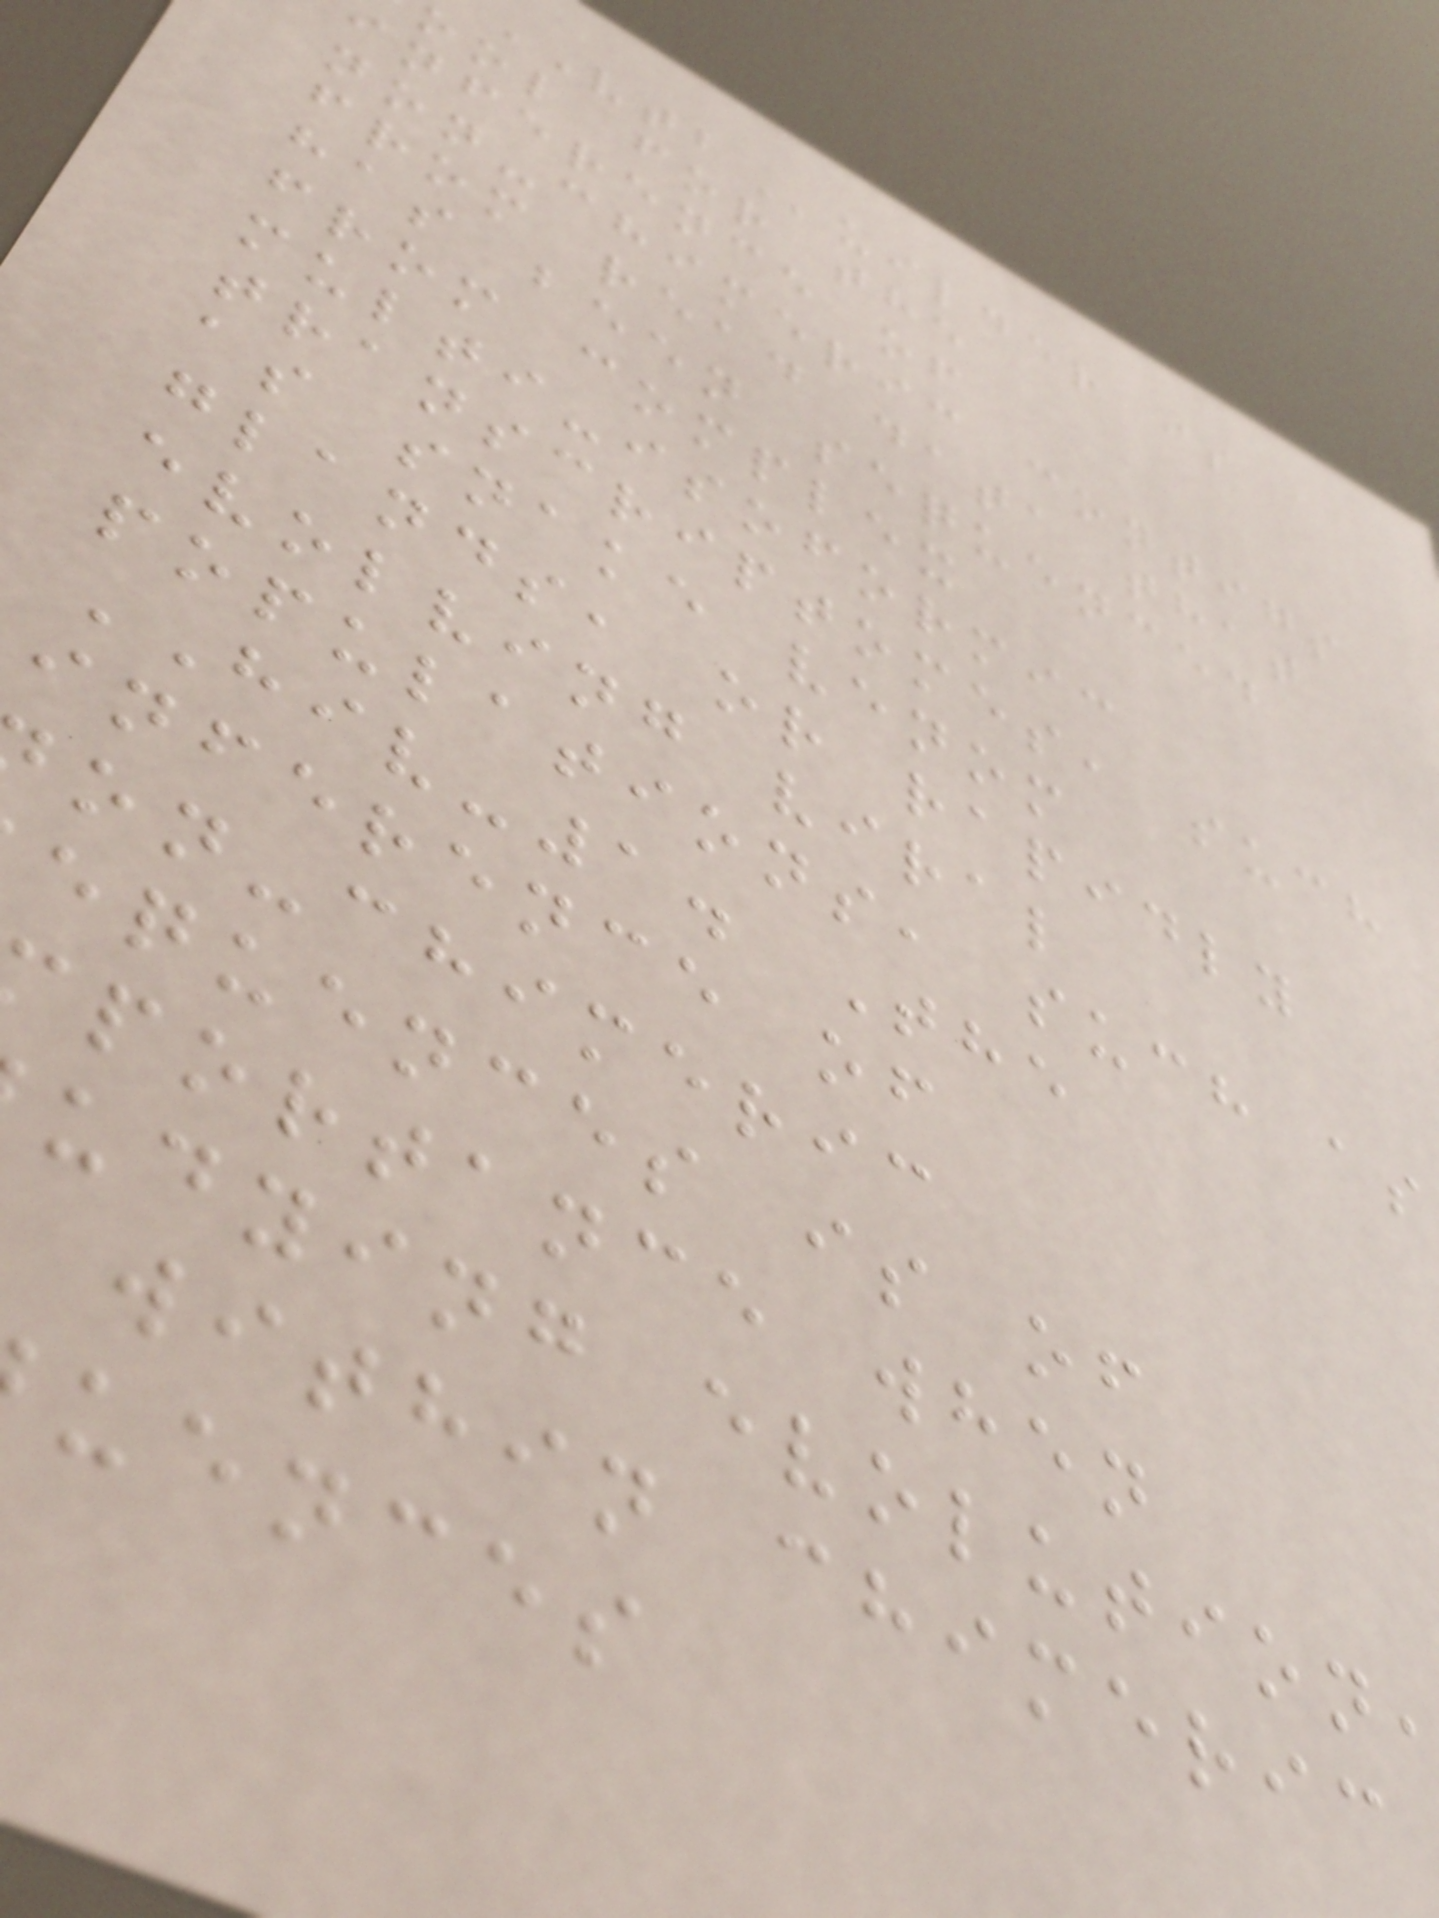VTBuilder is a
ool for the
inference of
non-chimeric contigs
from read data that
has been sequenced
from complex
multi-isoformic
transcriptomes, such
as snake venom
glands, or rapidly
evolving viral
populations, such as
HIV-1. The
inference of
on-chimeric
equences is of
portance when
udying evolution
within chimeric
uences
